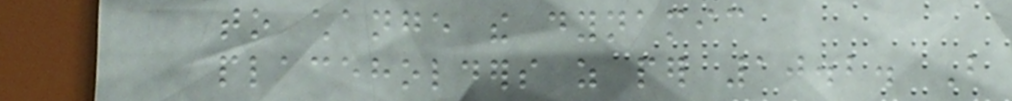to change the dynamic
placeholders as per 10.2. But
